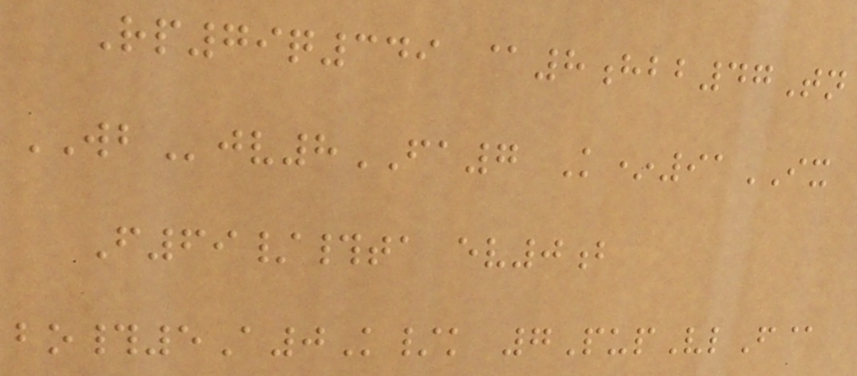Rp79q349 @8hbb47Tn
WBjv8FA7 K*91IX
F69/#ta ev0b
bo#5A0K/k 7PupVlF@
